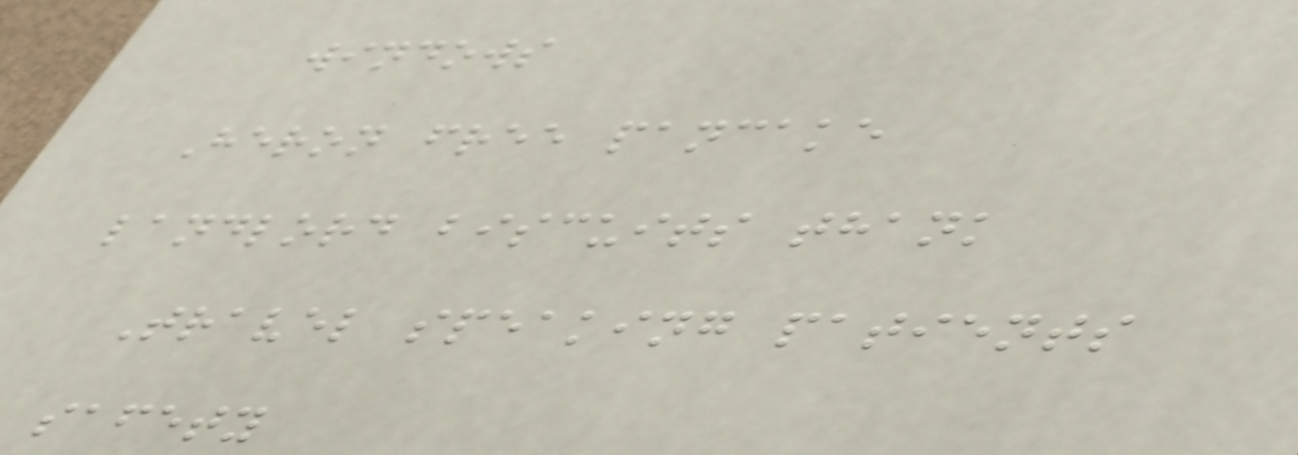windows
Heron free pancake
landlord biscuits thank
Travel speaking patients
safety
